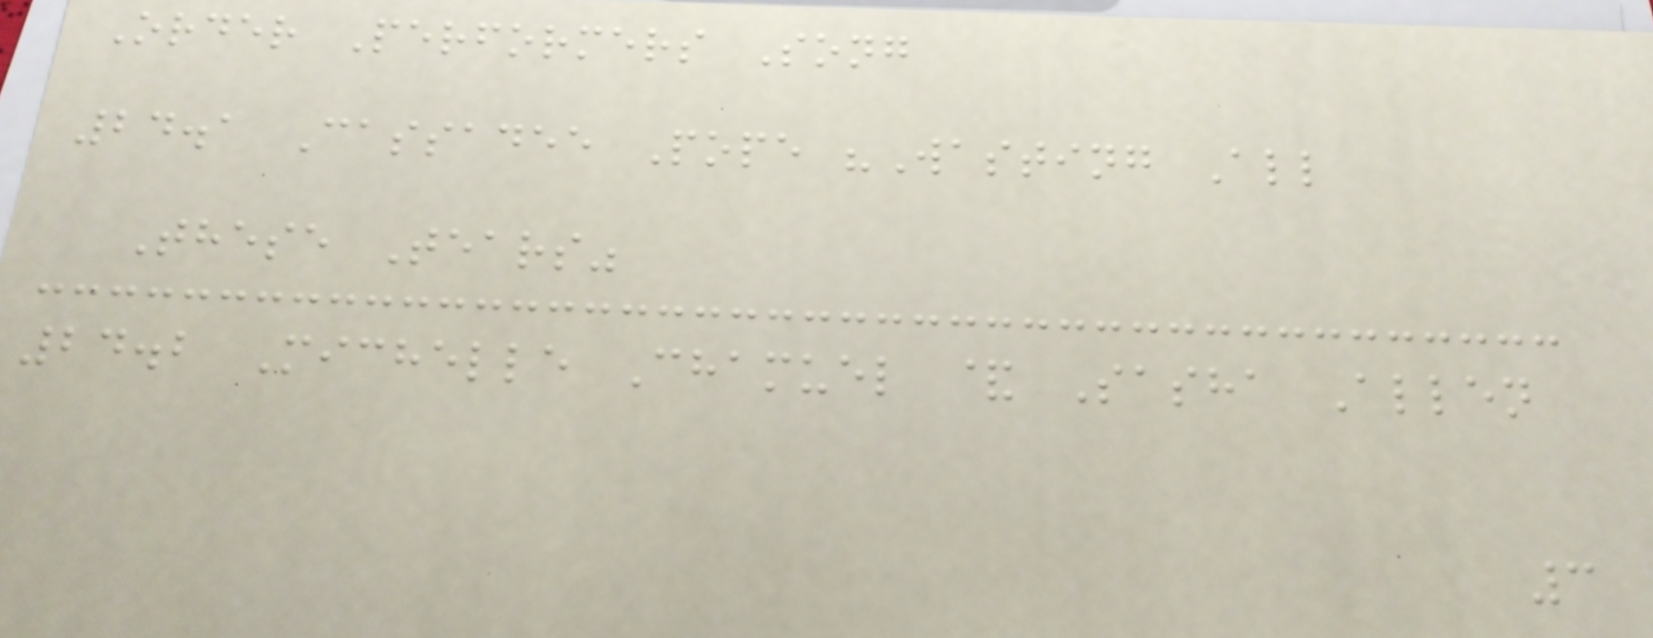Order Performers Song
24.1 Cassadee Pope "Wasting All
These Tears"
24.2 Michelle Chamuel & Sasha Allen
3
